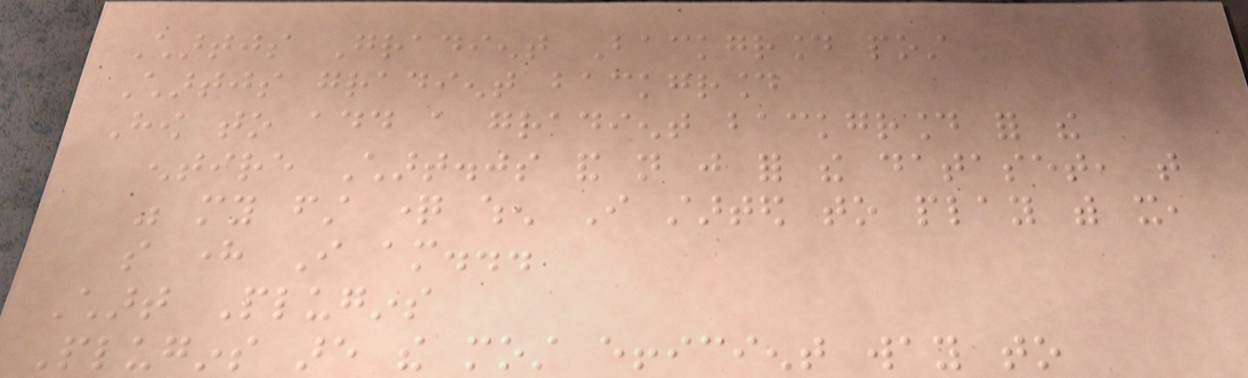Chartjs Gradient Background post
Chartjs gradient background
How to add a gradient background for the
entire Chart.js and not just for the dataset, that
was my first question when I started to play with it,
so here I am...
Chart Plugins
Plugins are the most efficient way to
